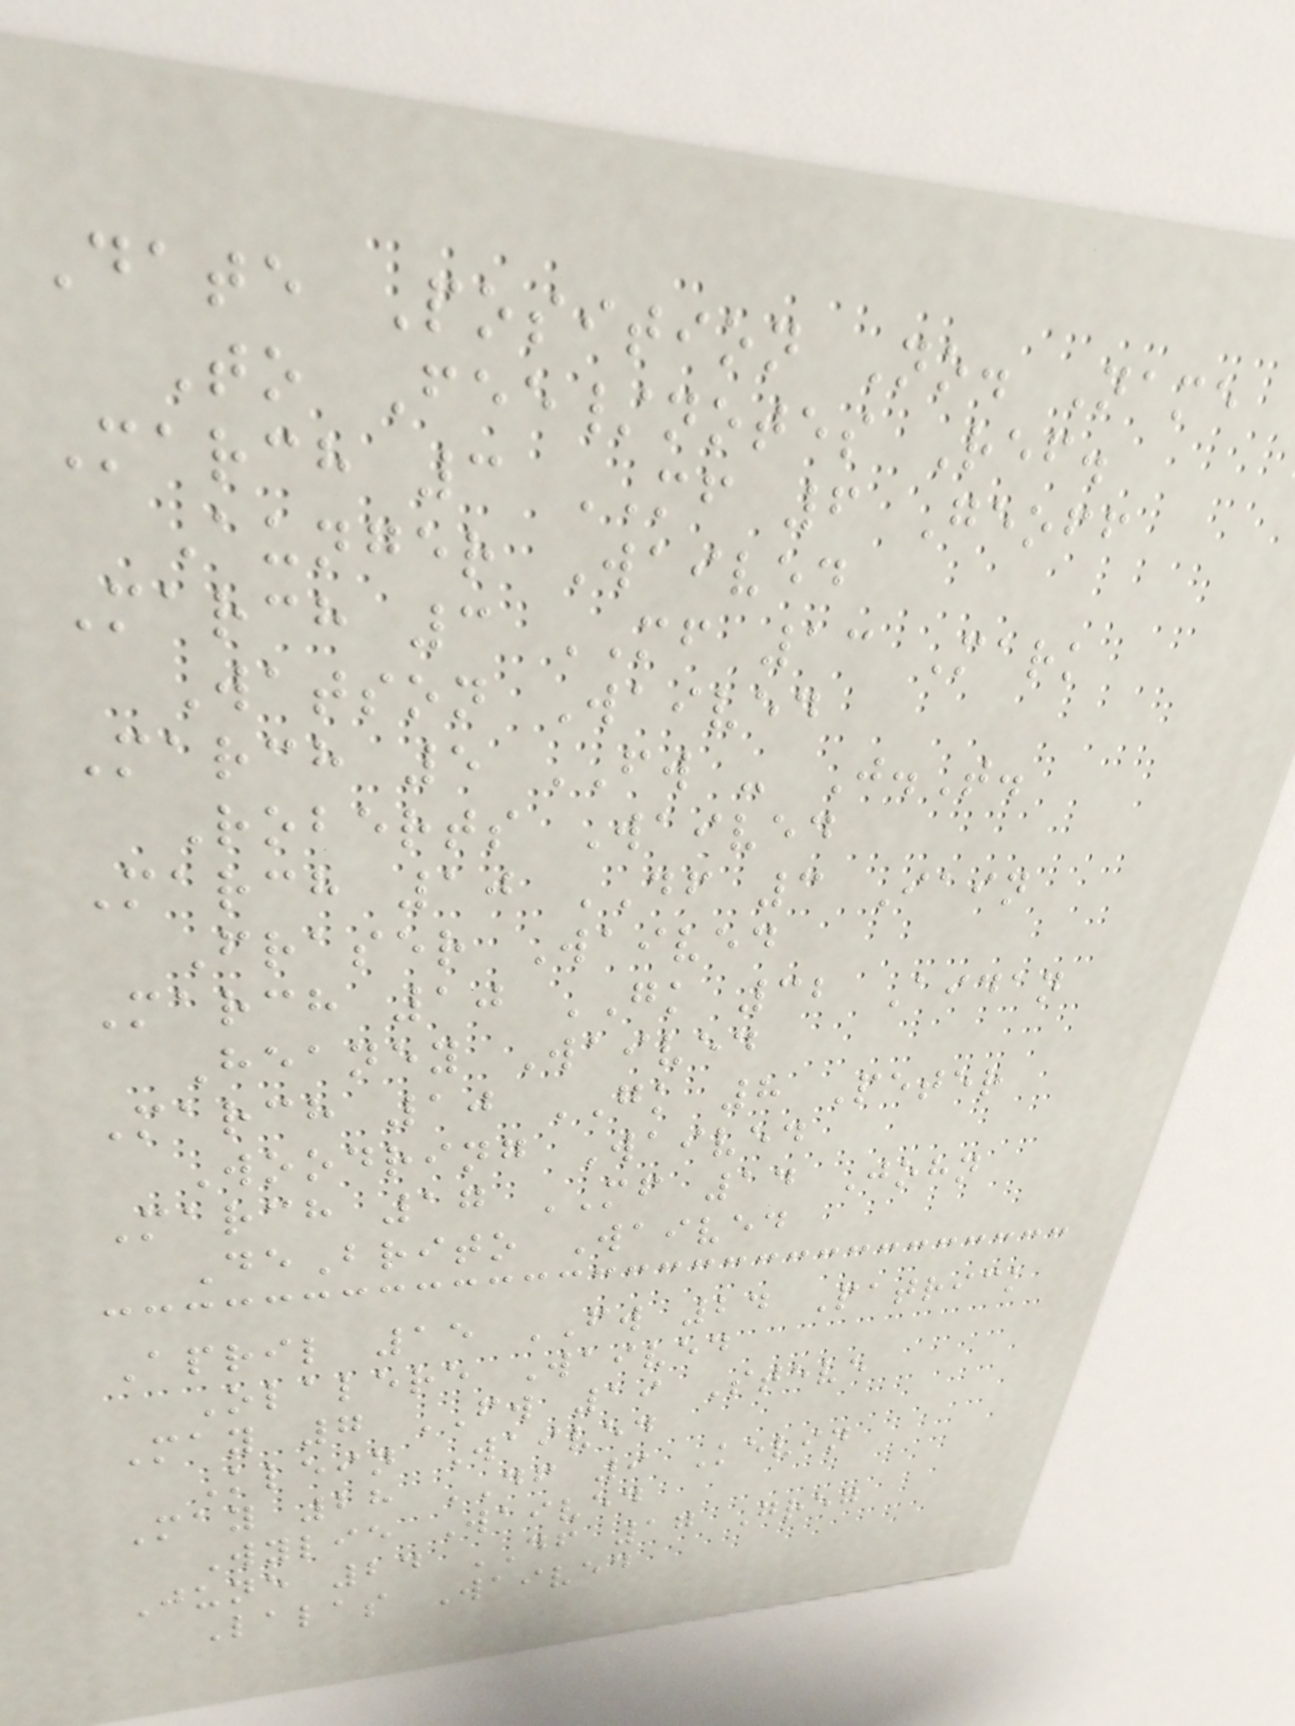Date Position No. Name
To Fee/notes Ref.
March 3 MF 6 Geoff
Aunger Waived
March 3 MF 13 Mark
Watson Waived
March 5 FW - J.T.
Roberts Waived
March 10 DF 3 Iain
Fraser Waived
March 10 GK 32 Aidan
Heaney Waived
March 10 GK 8 Peter
Woodring Waived
March 17 MF 14 John
DeBrito Waived
April 15 FW 24 Patrick
Olalere Waived
May 7 FW 19 Steve
Klein Waived
May 28 DF 9 Kevin
Wylie Waived
June 24 DF 17 Greg
Lalas Waived
